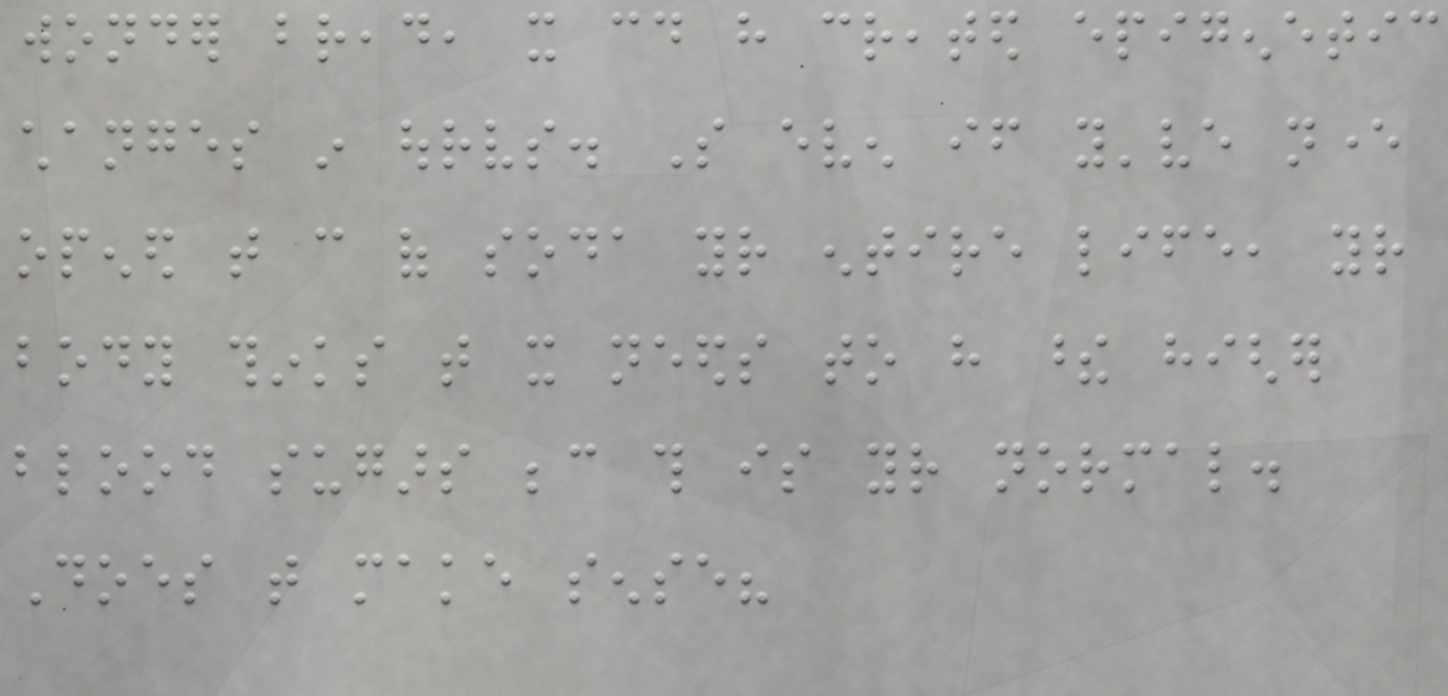wonder bread, it could have created epigenetic
changes in ourselves. So even if you've never
opened that can of soda your entire life, your
body thinks that it needs to have these higher
blood sugars because this is your normal.
Does that make sense?
